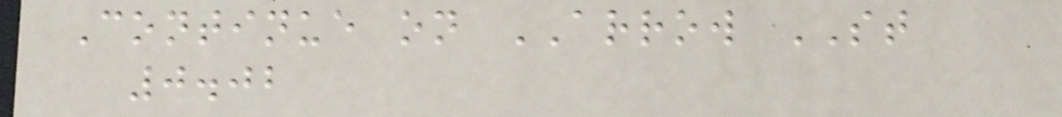Continue on ARROW ST
0.02
